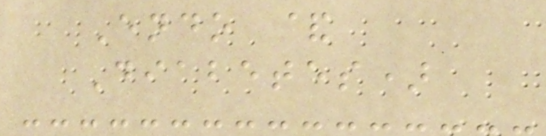Endo &
Diabetes)
